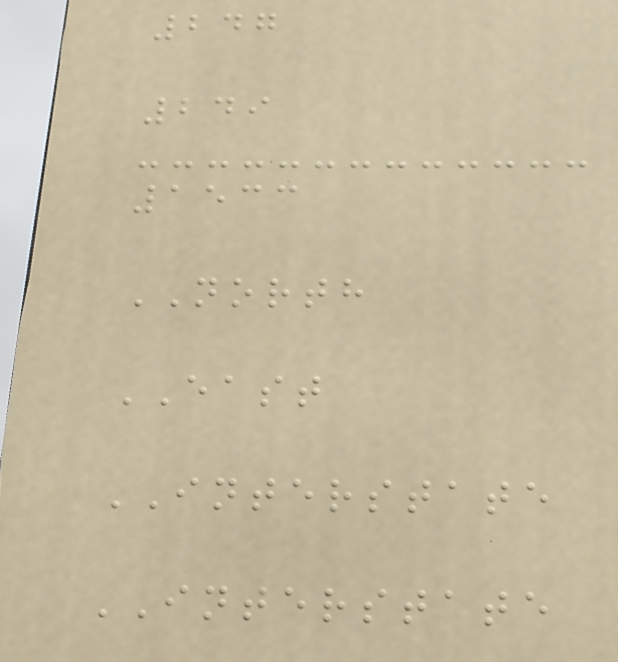247
249
1533
NORTH
EAST
INTERSTATE
INTERSTATE
